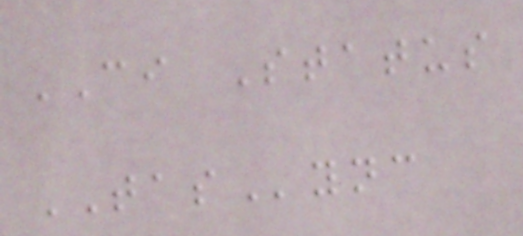CI Status
TASync
